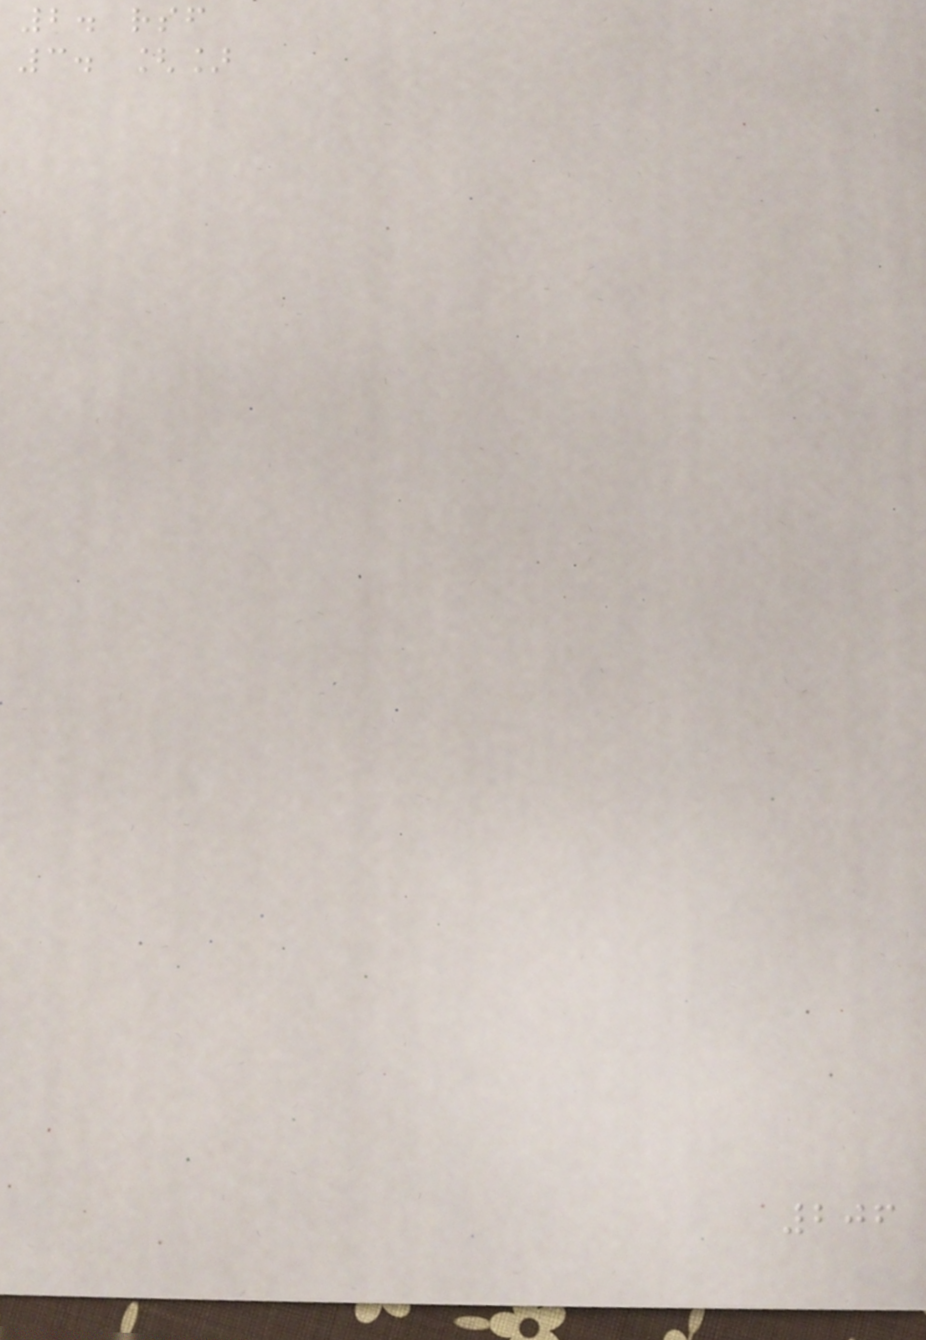2. rsf
3. []
206
